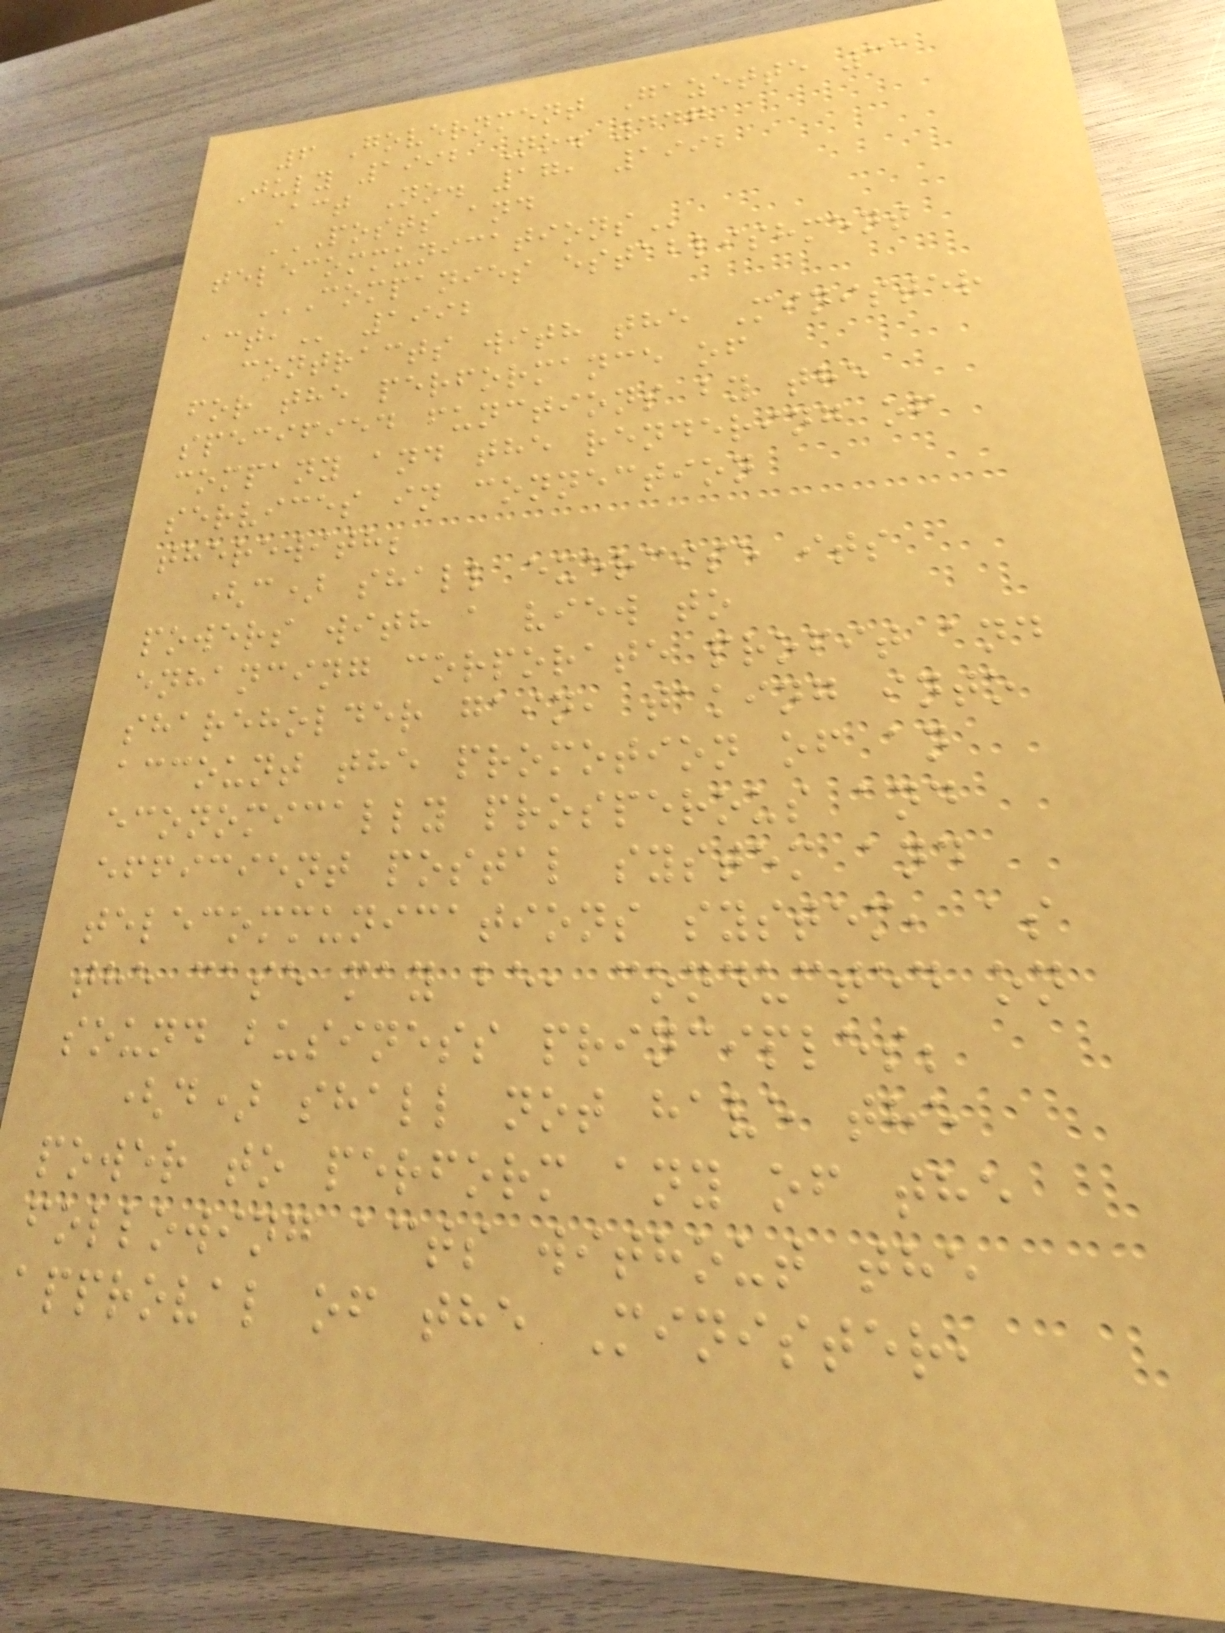6 Government Gazette 31
July 1992 No. 447
Act No. 17, 1992
POSTS AND
COMPANIES ESTABLISHMENT
1992
contracts with the Minister
for the performance of
specified functions by the
company and the rendering of
services in connection
therewith;
(c) shall exercise its
powers with a view to
enhancing corporate profit and
shareholder gain, taking into
account the promotion of an
economically prosperous and
efficient postal system and
telecommunications system, as
the case may be, conducted on
sound business principles;
(d) shall not have the
power to perform any of the
following acts without the
approval of the Minister,
